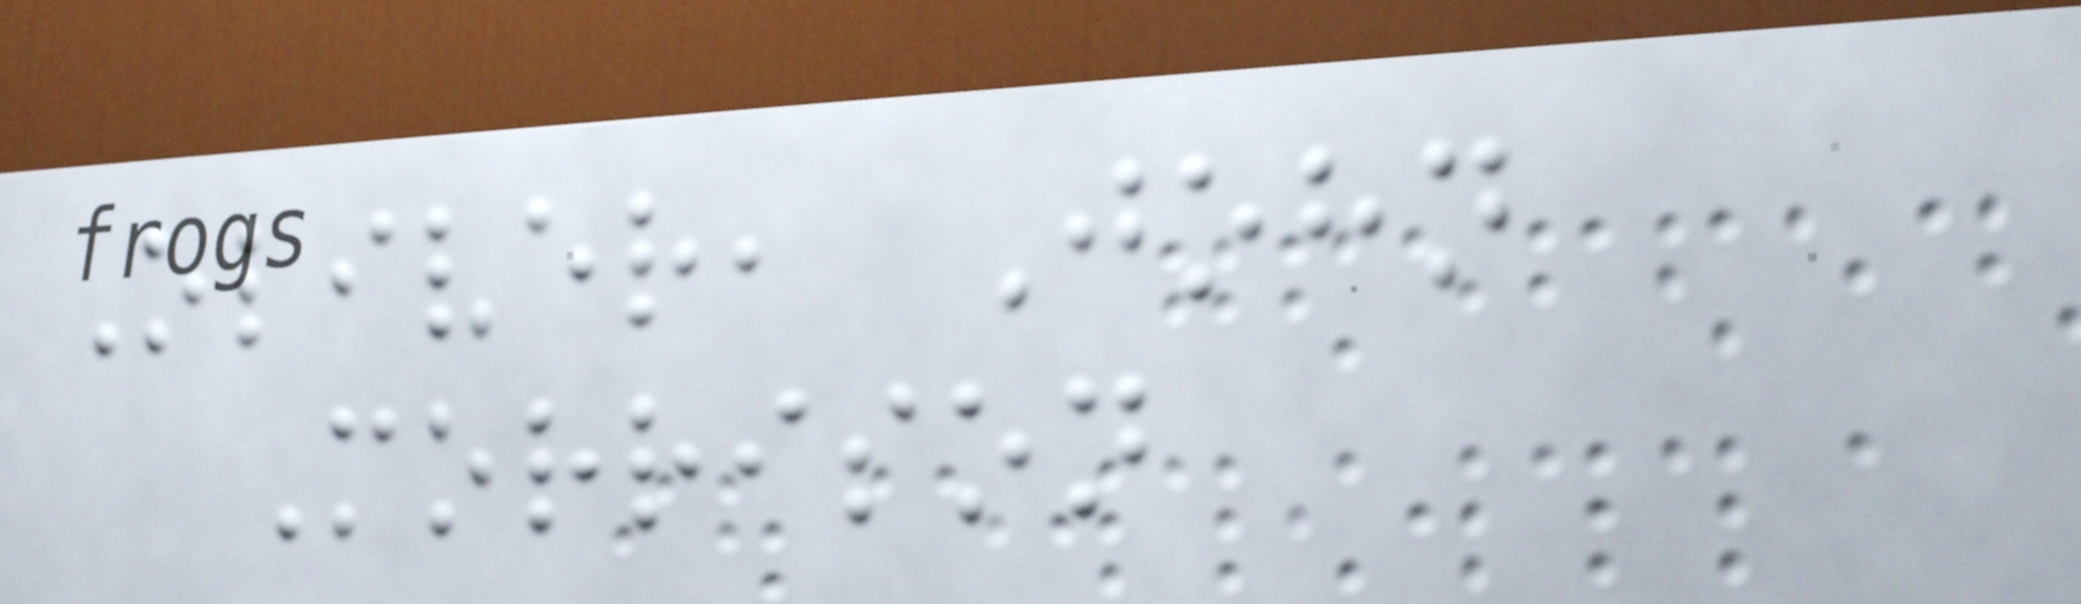Oliver, John
Morrison
